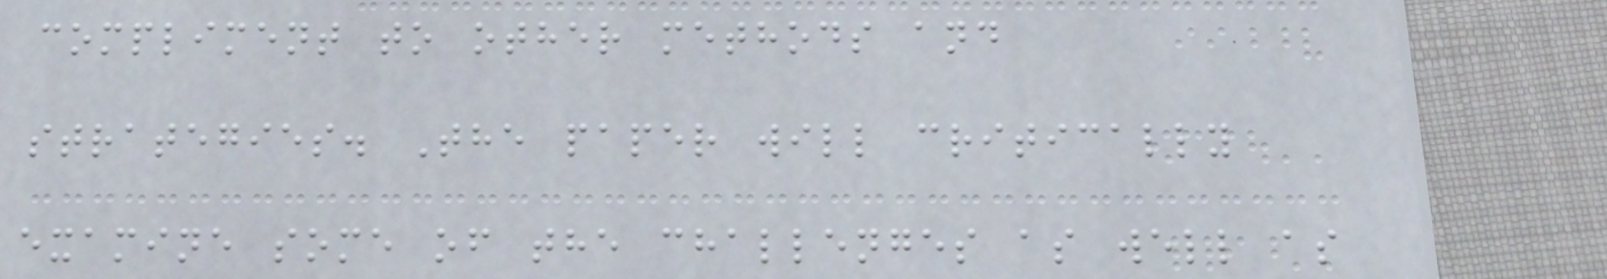compliment to other methods and
strategies. The paper will critically
examine some of the challenges as well as
